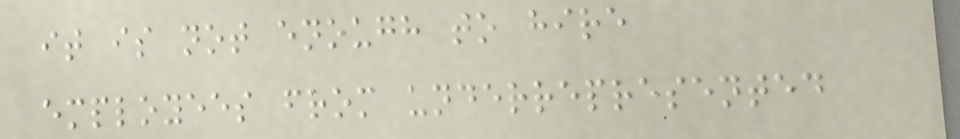it is not enough to hire
employees from underrepresented
